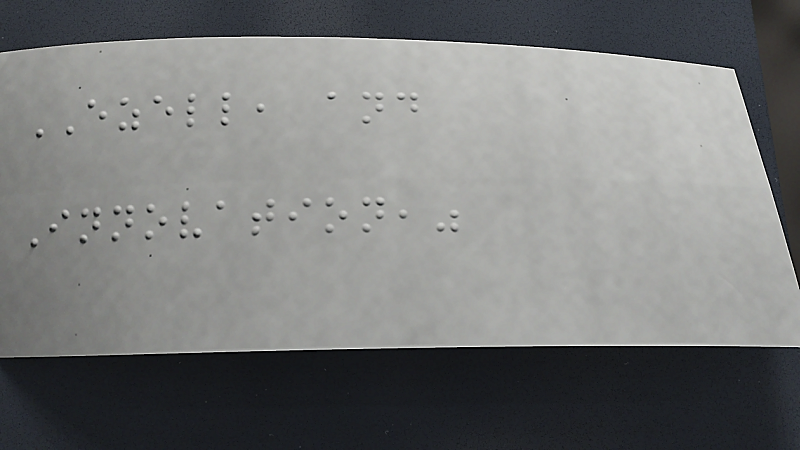EZELL, and
Innovation,"
